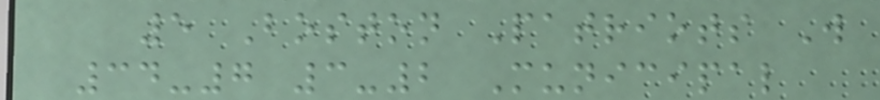5 Boston Patriots W
34-7 3-2 Municipal
